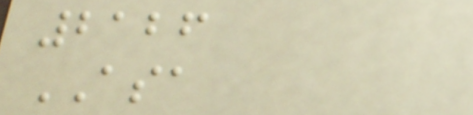2126
ASA
